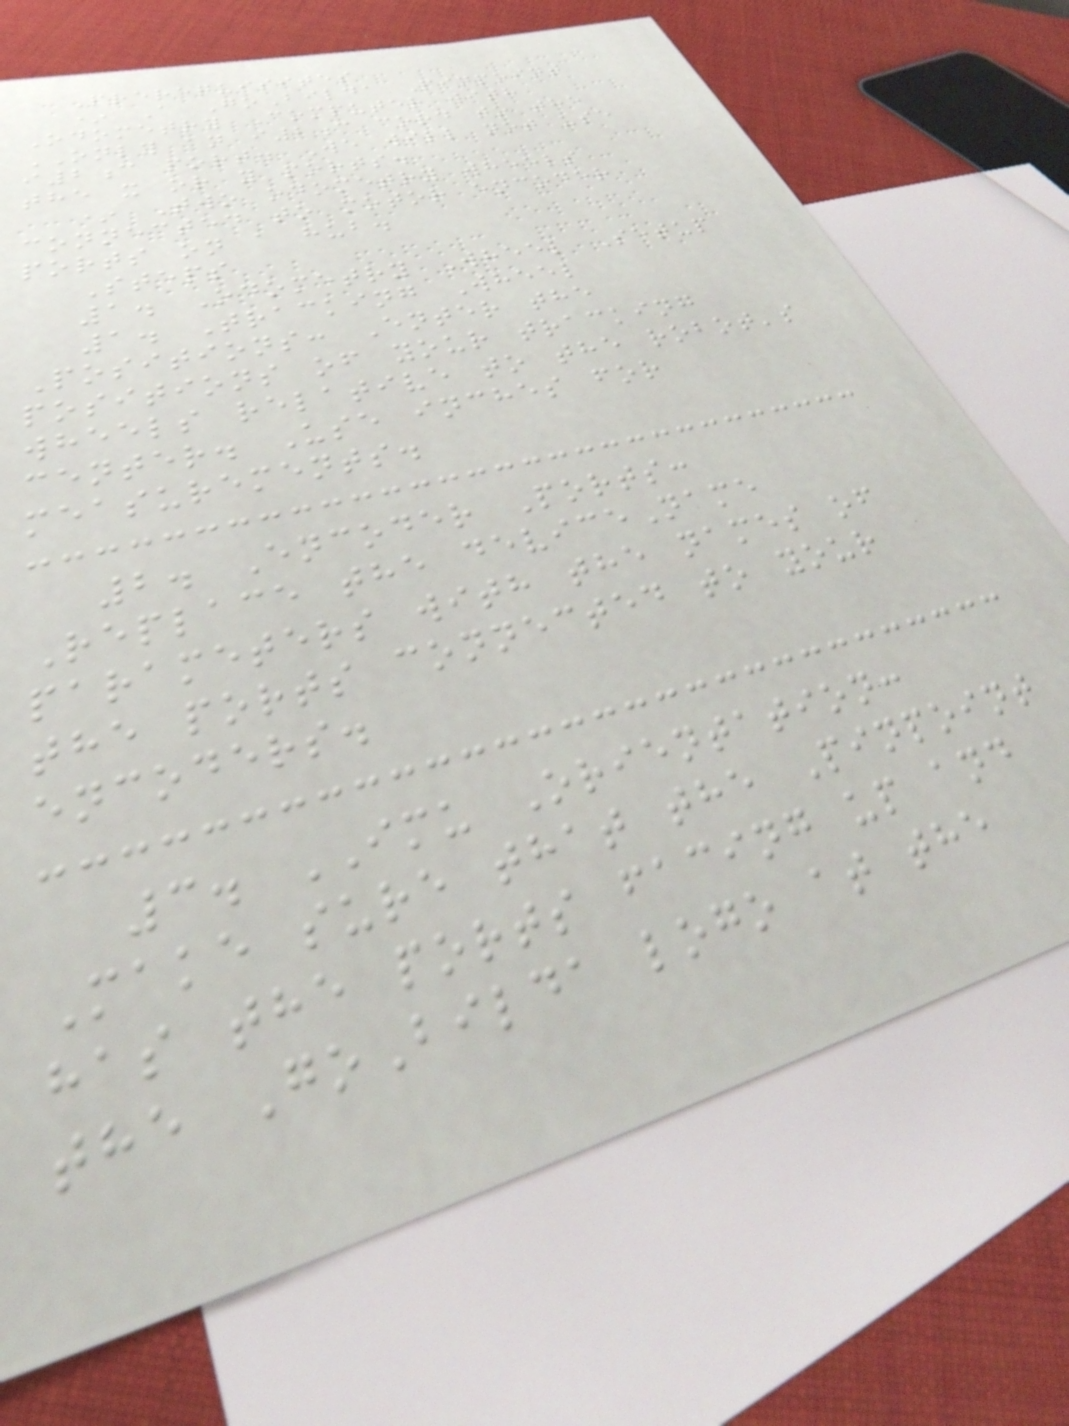Prerequisites
* A GoBilda Pinpoint
Odometry Computer with
ONLY an i2c cord to the
i2c port. We will not use
the x or y ports.
* Two odometry wheels
connected to motor encoder
ports on a hub.
Steps
1. Odometry Wheel Setup
1. Tracking Wheel
Positions: Enter the
positions of your tracking
wheels relative to the robot's
center. Use inches for
measurements.
2. Encoder Ports:
Replace the deviceName
parameters with the names of
the ports connected to your
encoders.
3. IMU Orientation:
Make sure that the Pinpoint
has the ports facing up and
the GoBilda logo at the
